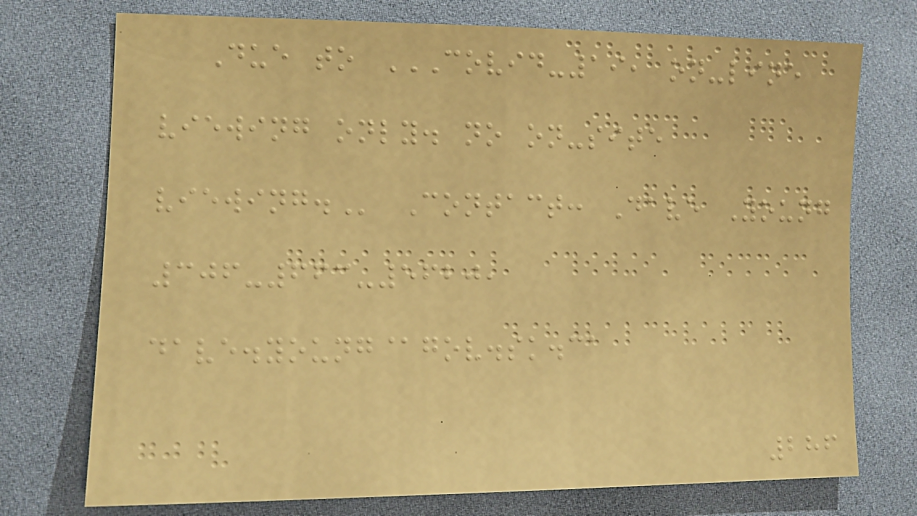Due to COVID-19, ON-LINE
VIEWING ONLY. NO ON-SITE
VIEWING. Contact: Dave Young
306-663-5620,
dave.young@gov.sk.ca
286
